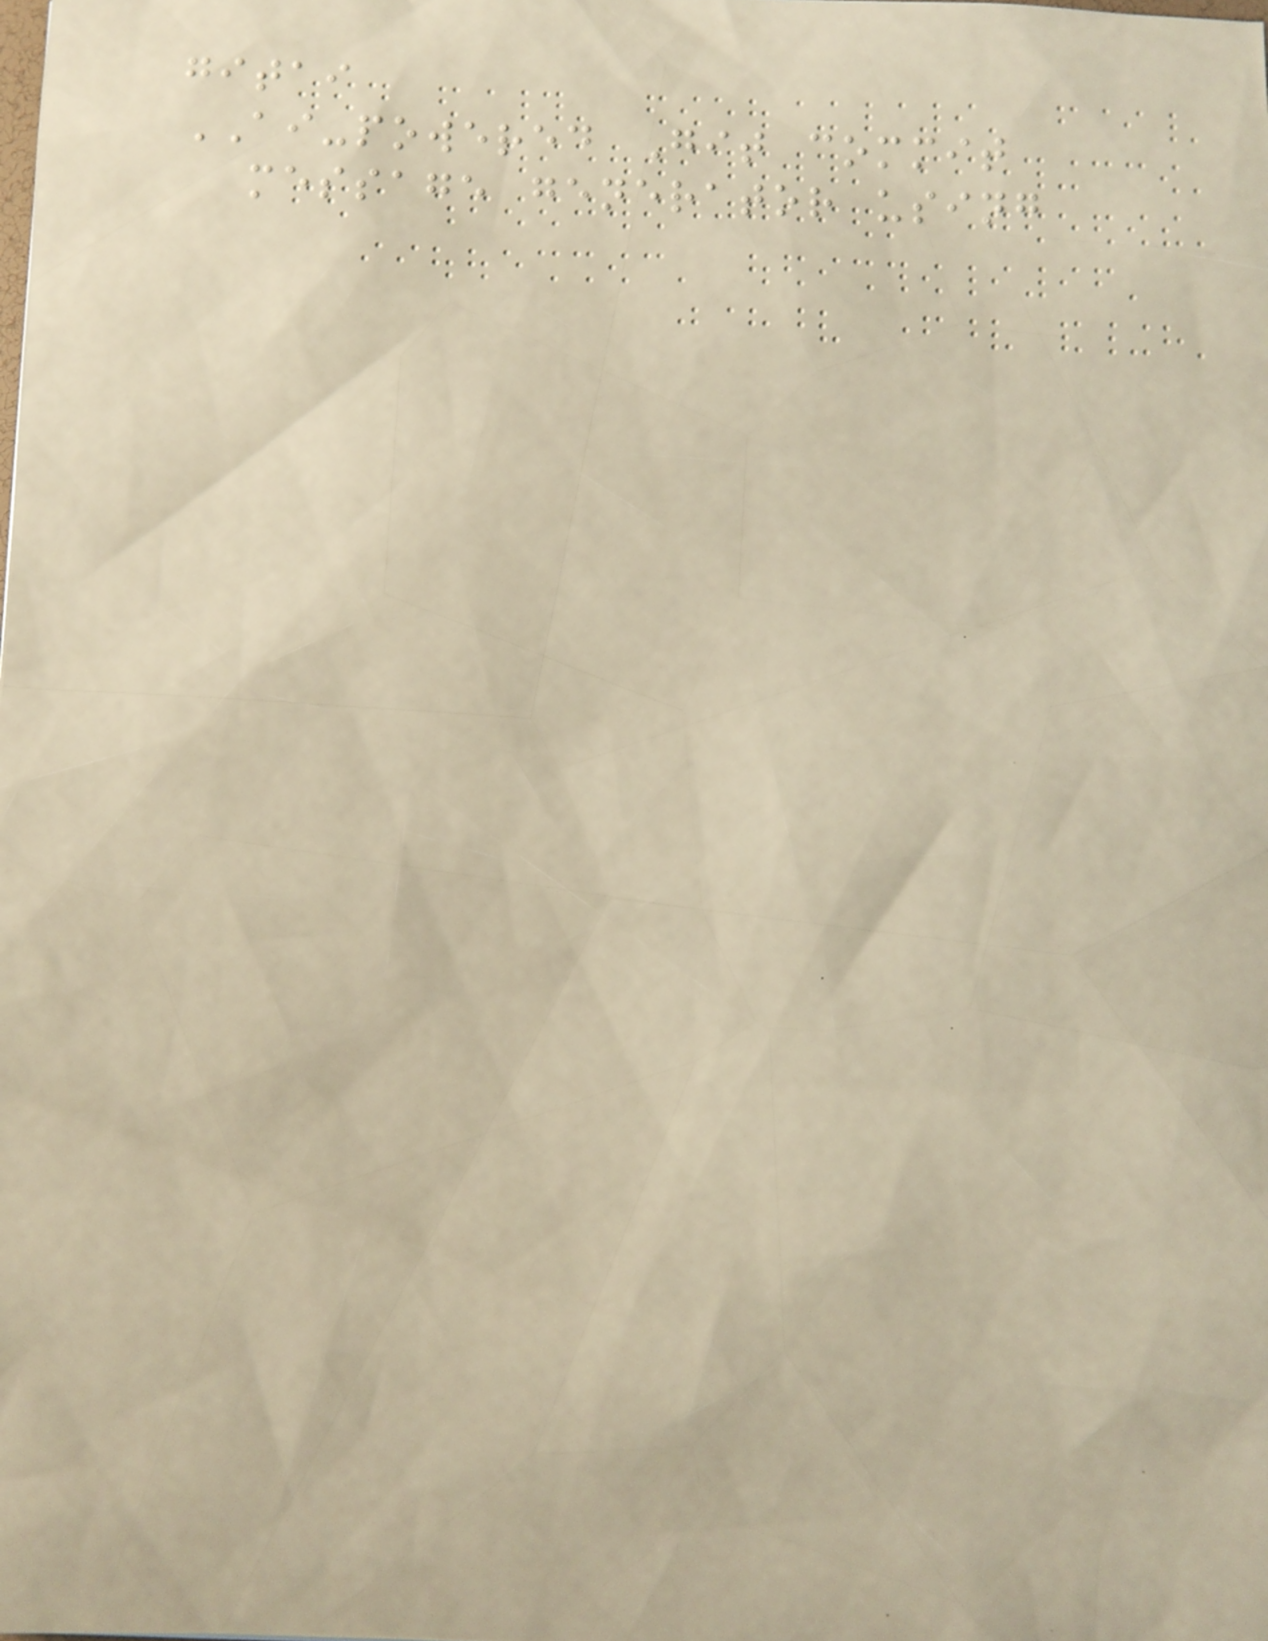gitai
AI-powered Git commit
message generator using
